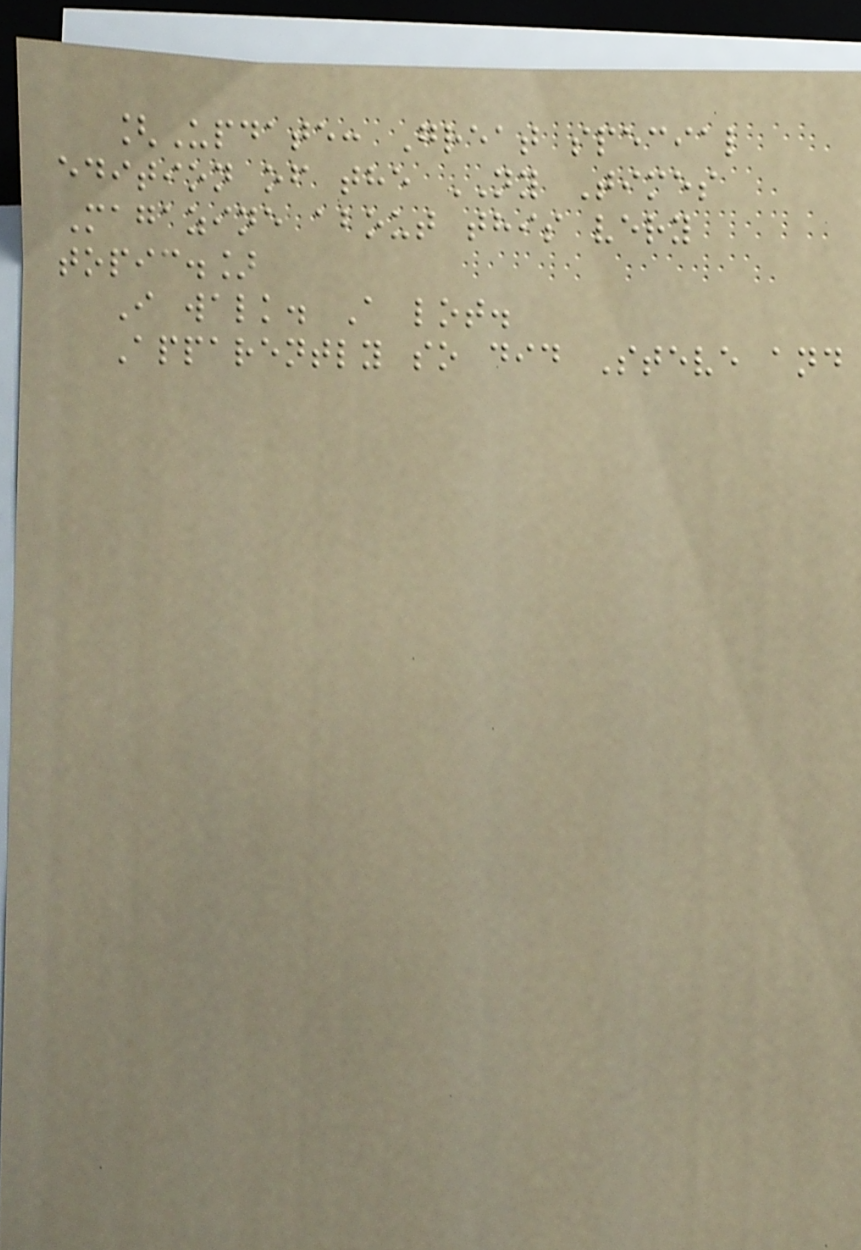[Update: Great special
edition of the NY Times
Magazine about this very
topic.]
I walk. A lot.
Apparently so did Steve and
